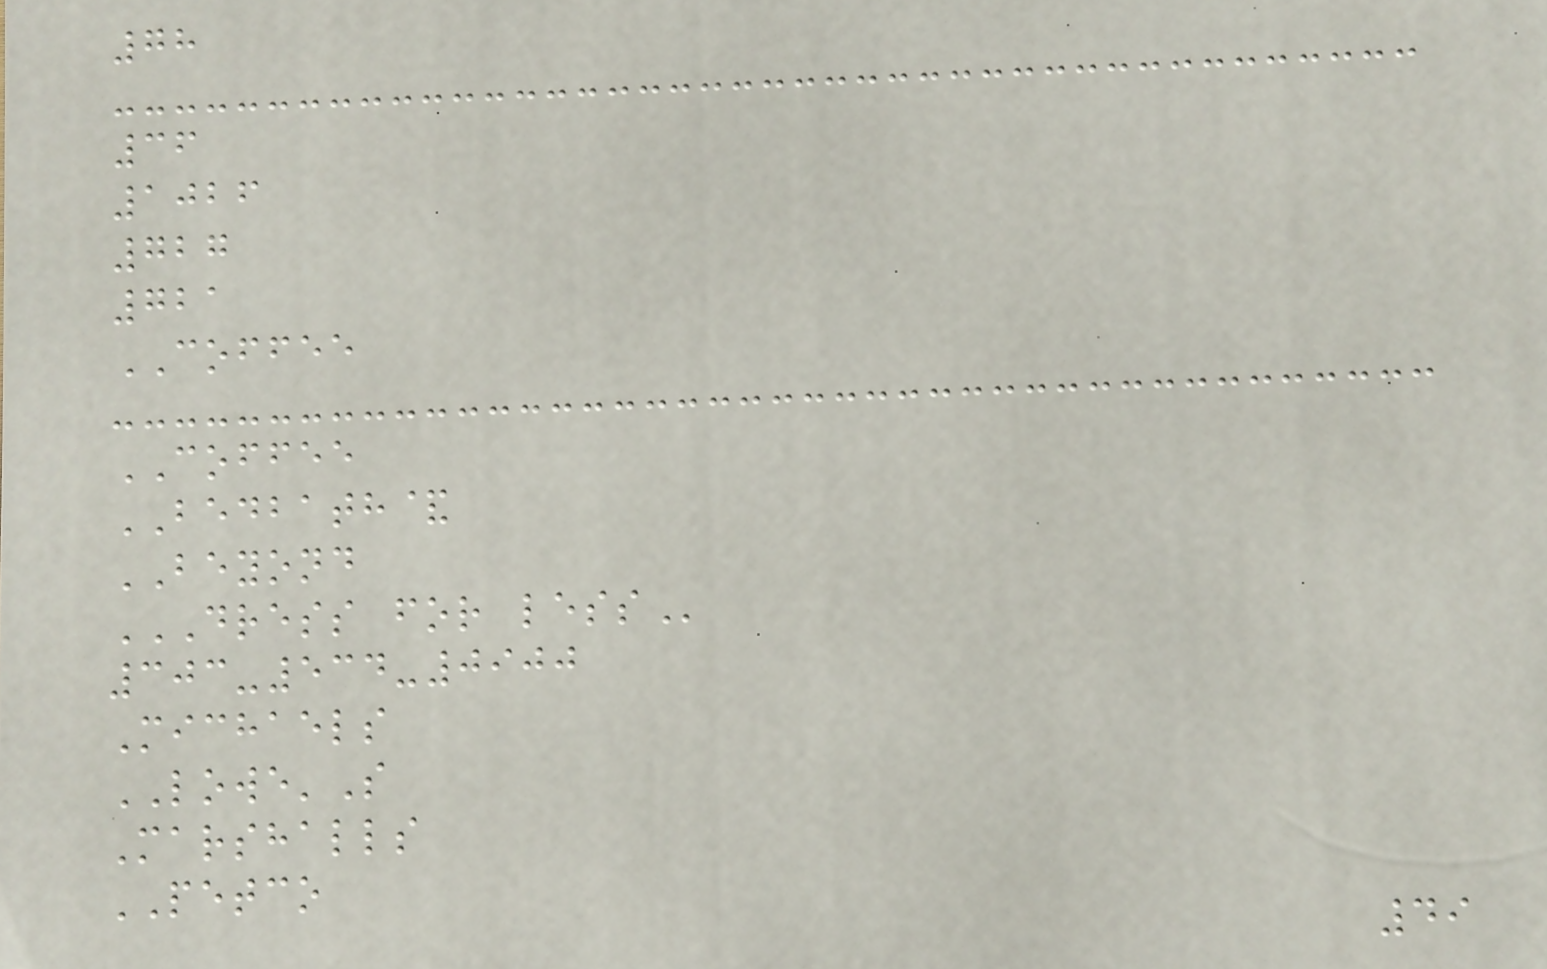78
36
1026
727
721
COFFEE
COFFEE
BEDBATH&
BEYOND
DRESS FOR LESS
303-534-0900
Michaels
LOWE'S
Marshalls
PETCO
49
